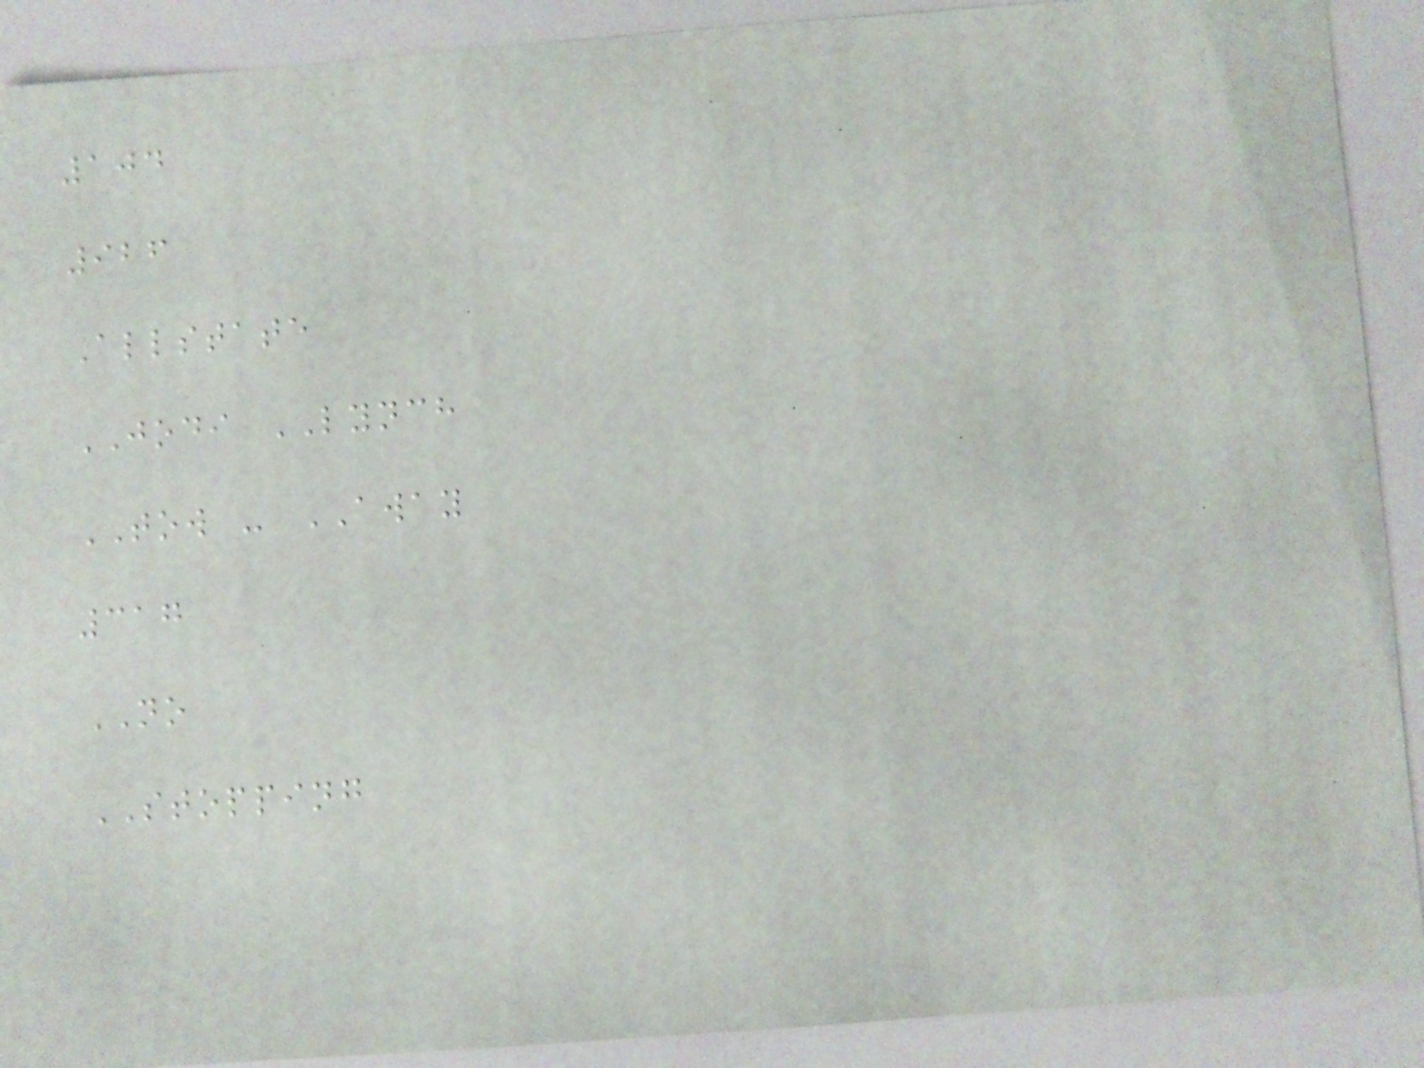104
926
Allstate
JODI LYNCH
TOW - AWAY
317
NO
STOPPING
